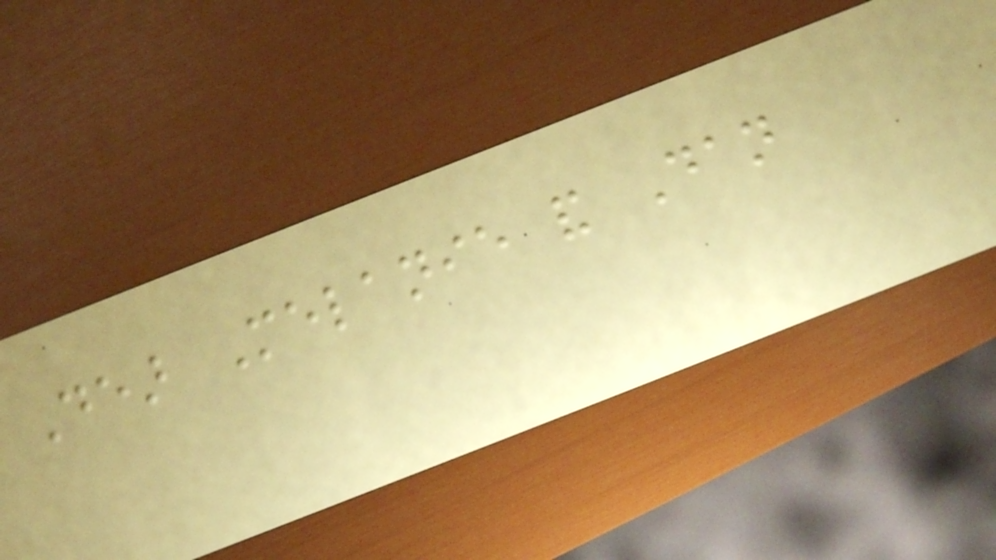Dear Melanie and Dan
